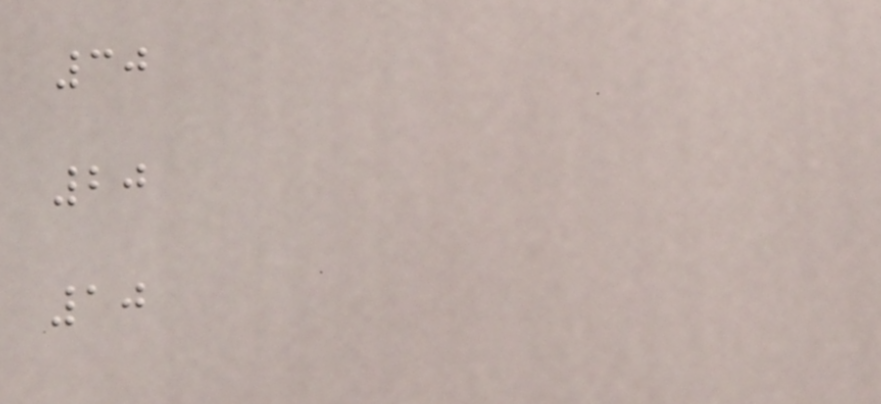30
20
10
